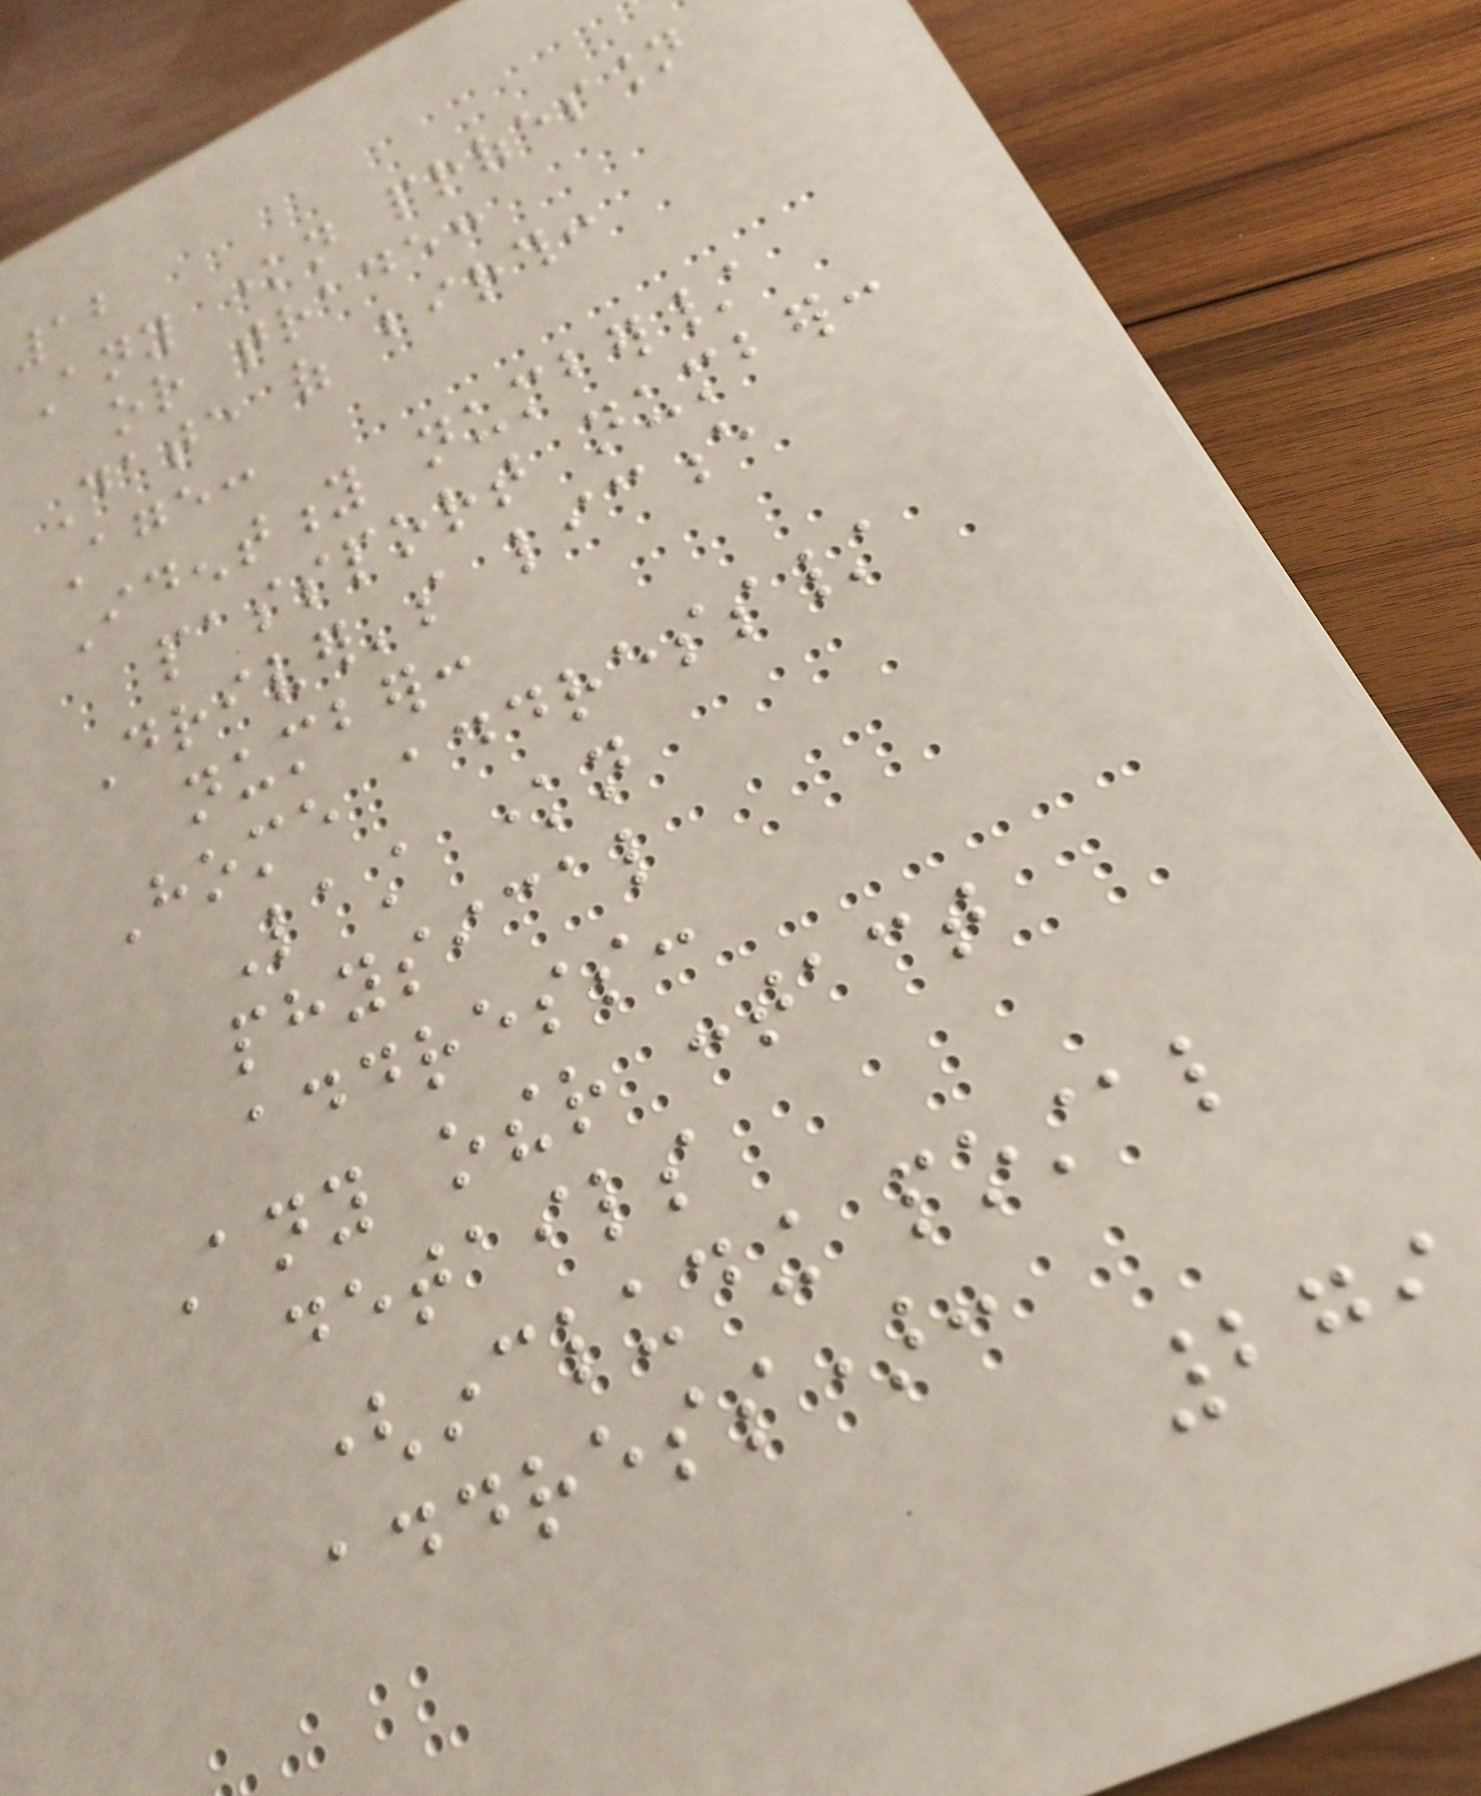12
Any known profession
or trade:
Date of birth:
Age:
Identity number/
passport number:
Driver's licence
number:
Home address/
Last known
physical
address:
Any other contact
details
(including postal
address):
279
